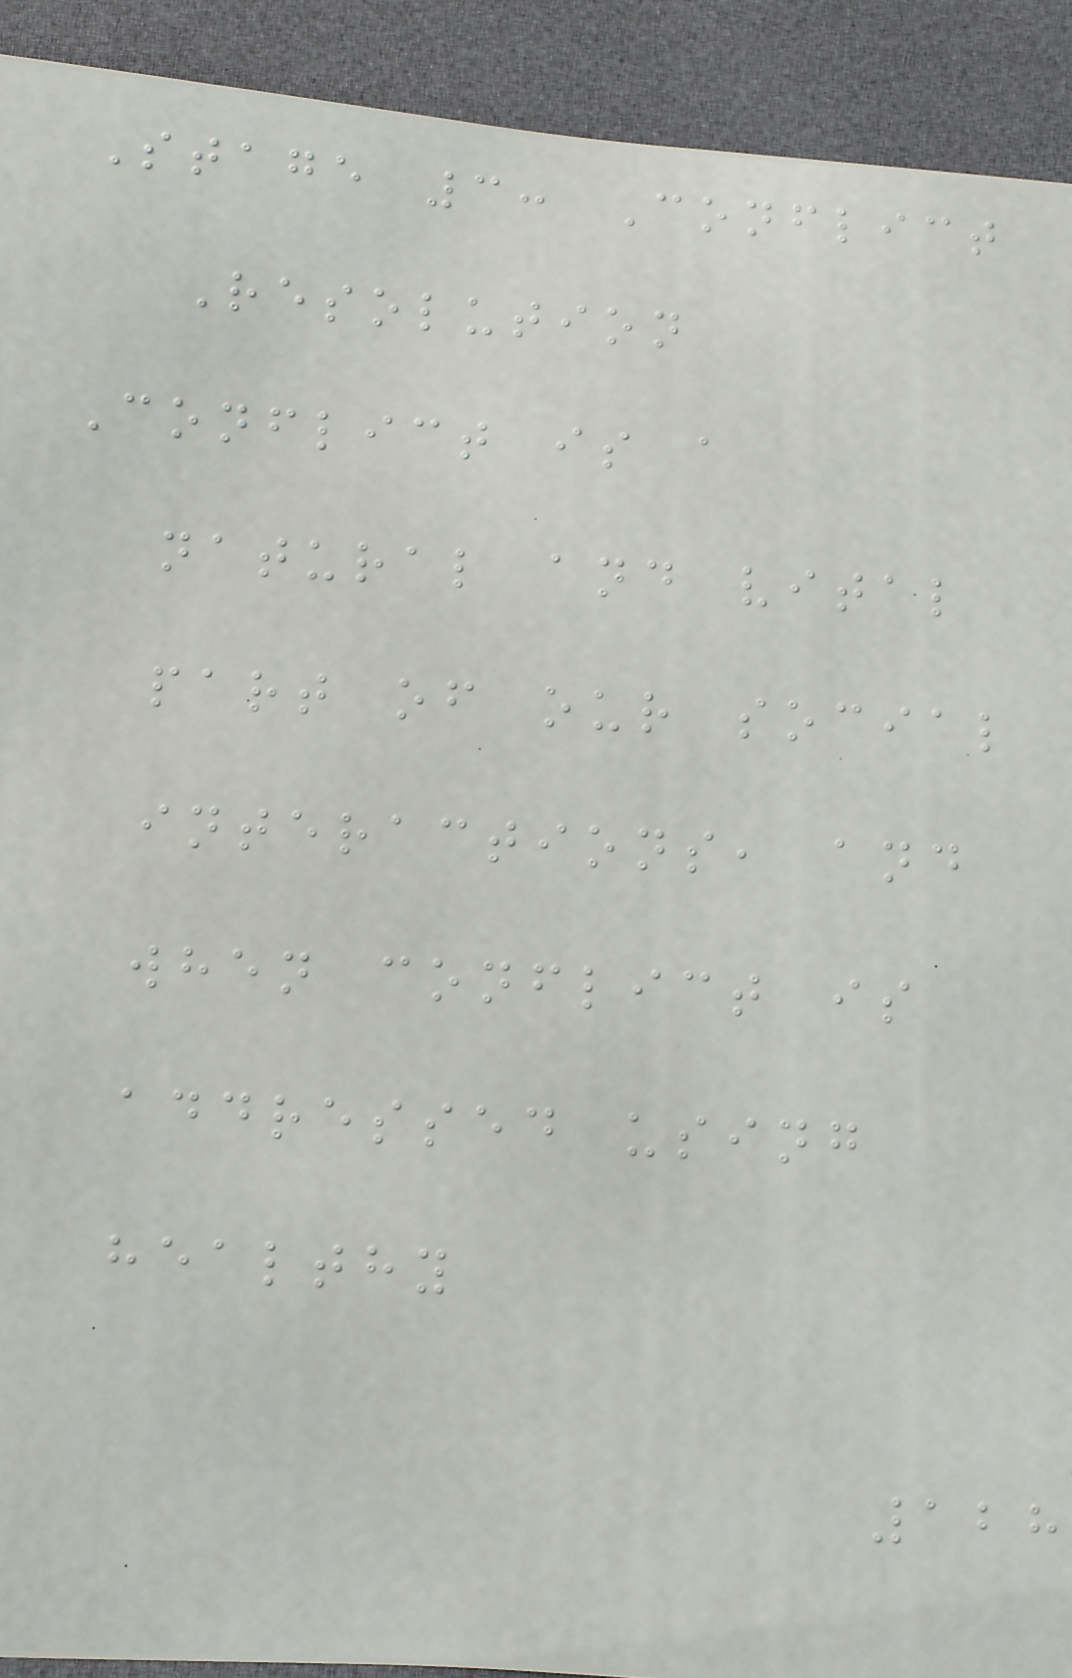Stage 3: Conflict
Resolution
Conflict is a
natural and vital
part of our social
interactions, and
when conflict is
addressed using
healthy
128
